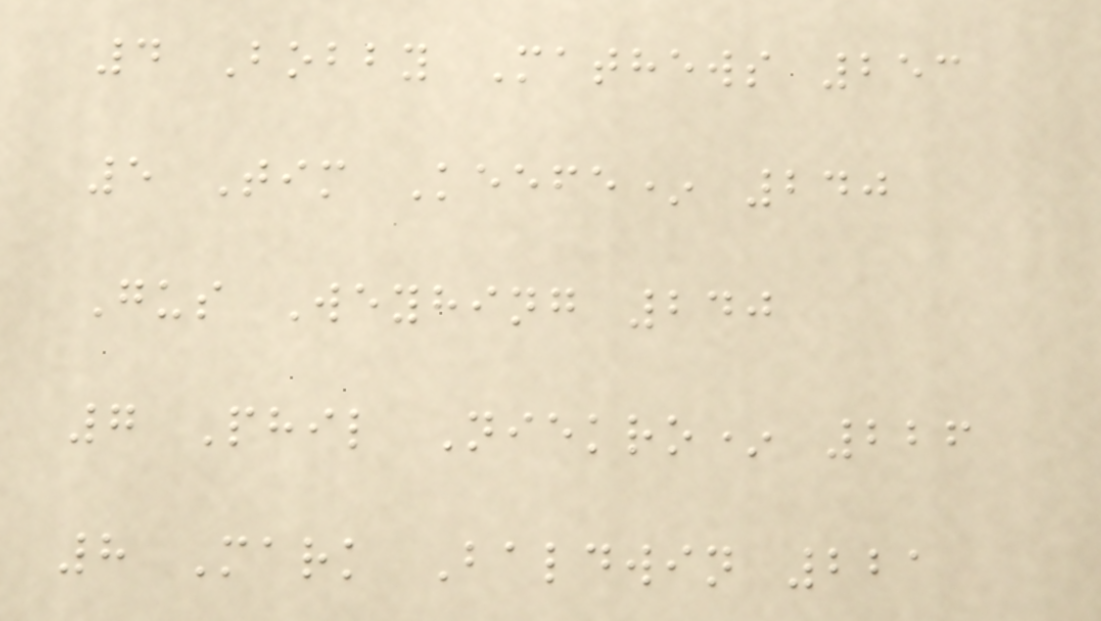4 Bobby Mathews 253
5 Tim Keefe* 240
Gus Weyhing 240
7 Phil Niekro* 226
8 Mark Baldwin 221
